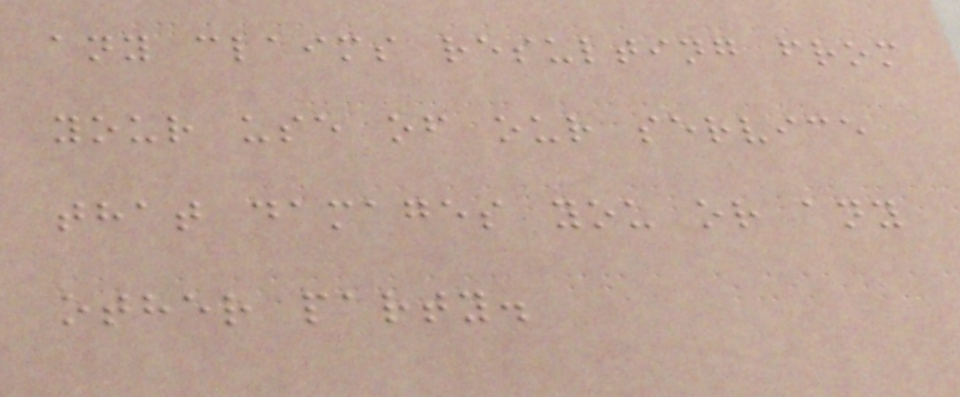any claims resulting from
your use of our service
that damages you or any
other party.
